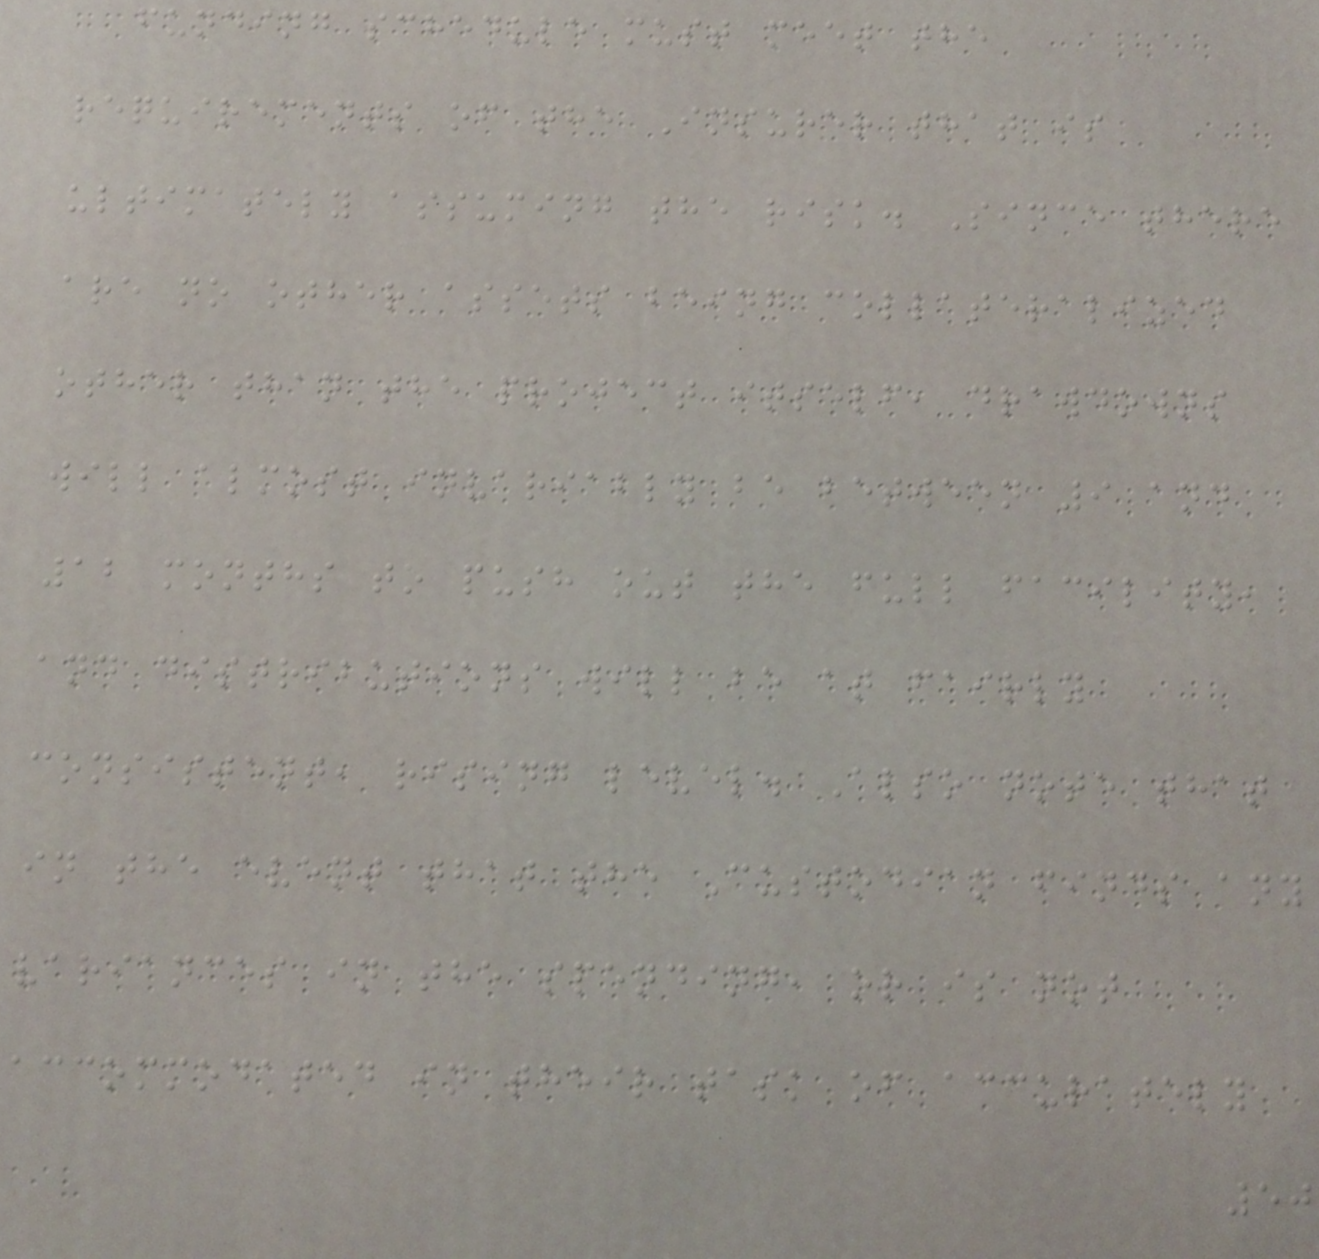funding schedule must meet the
requirements of the Insurer that is
ultimately assuming the risk. Since there
are no other assets being collateralized
other than the project itself, drawdowns
will almost invariably be between 9 and
12 months to push out the full facility,
and distributions will be at fairly
consistent, rising level. Also note that
in the event that the Custodian finds any
variances in the spending, or is not
accommodated in their task of accurately
50
